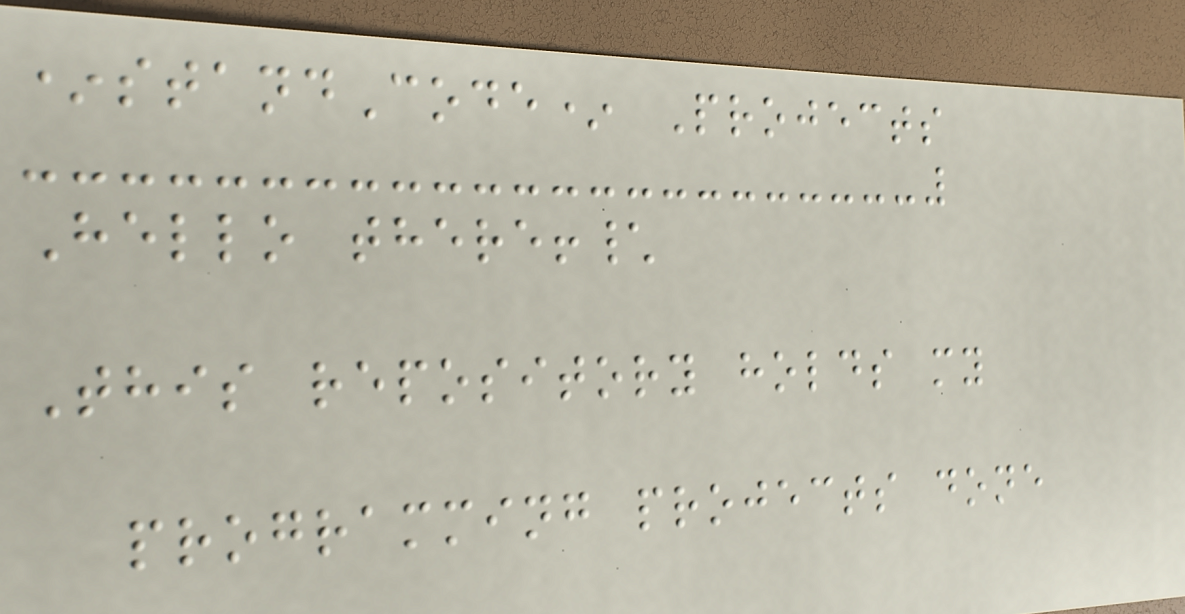*standCode* Projects
Hello there!\
This repository holds my
programming projects done
